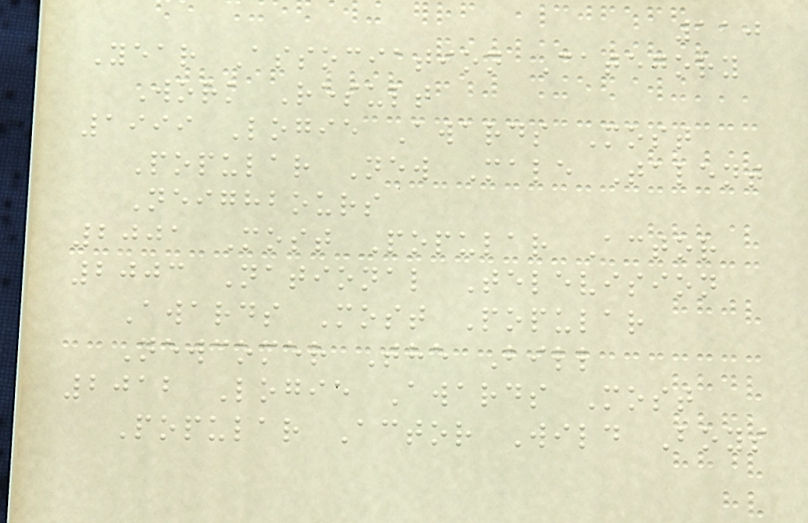110
Year Association Category
Work Result
1999 Logie Awards Most
Popular New Male Talent
Neighbours
2001 Most Popular Actor
2003 National Television
Awards Most Popular
Newcomer The Bill
2012 Logie Awards Most
Popular Actor Wild Boys
